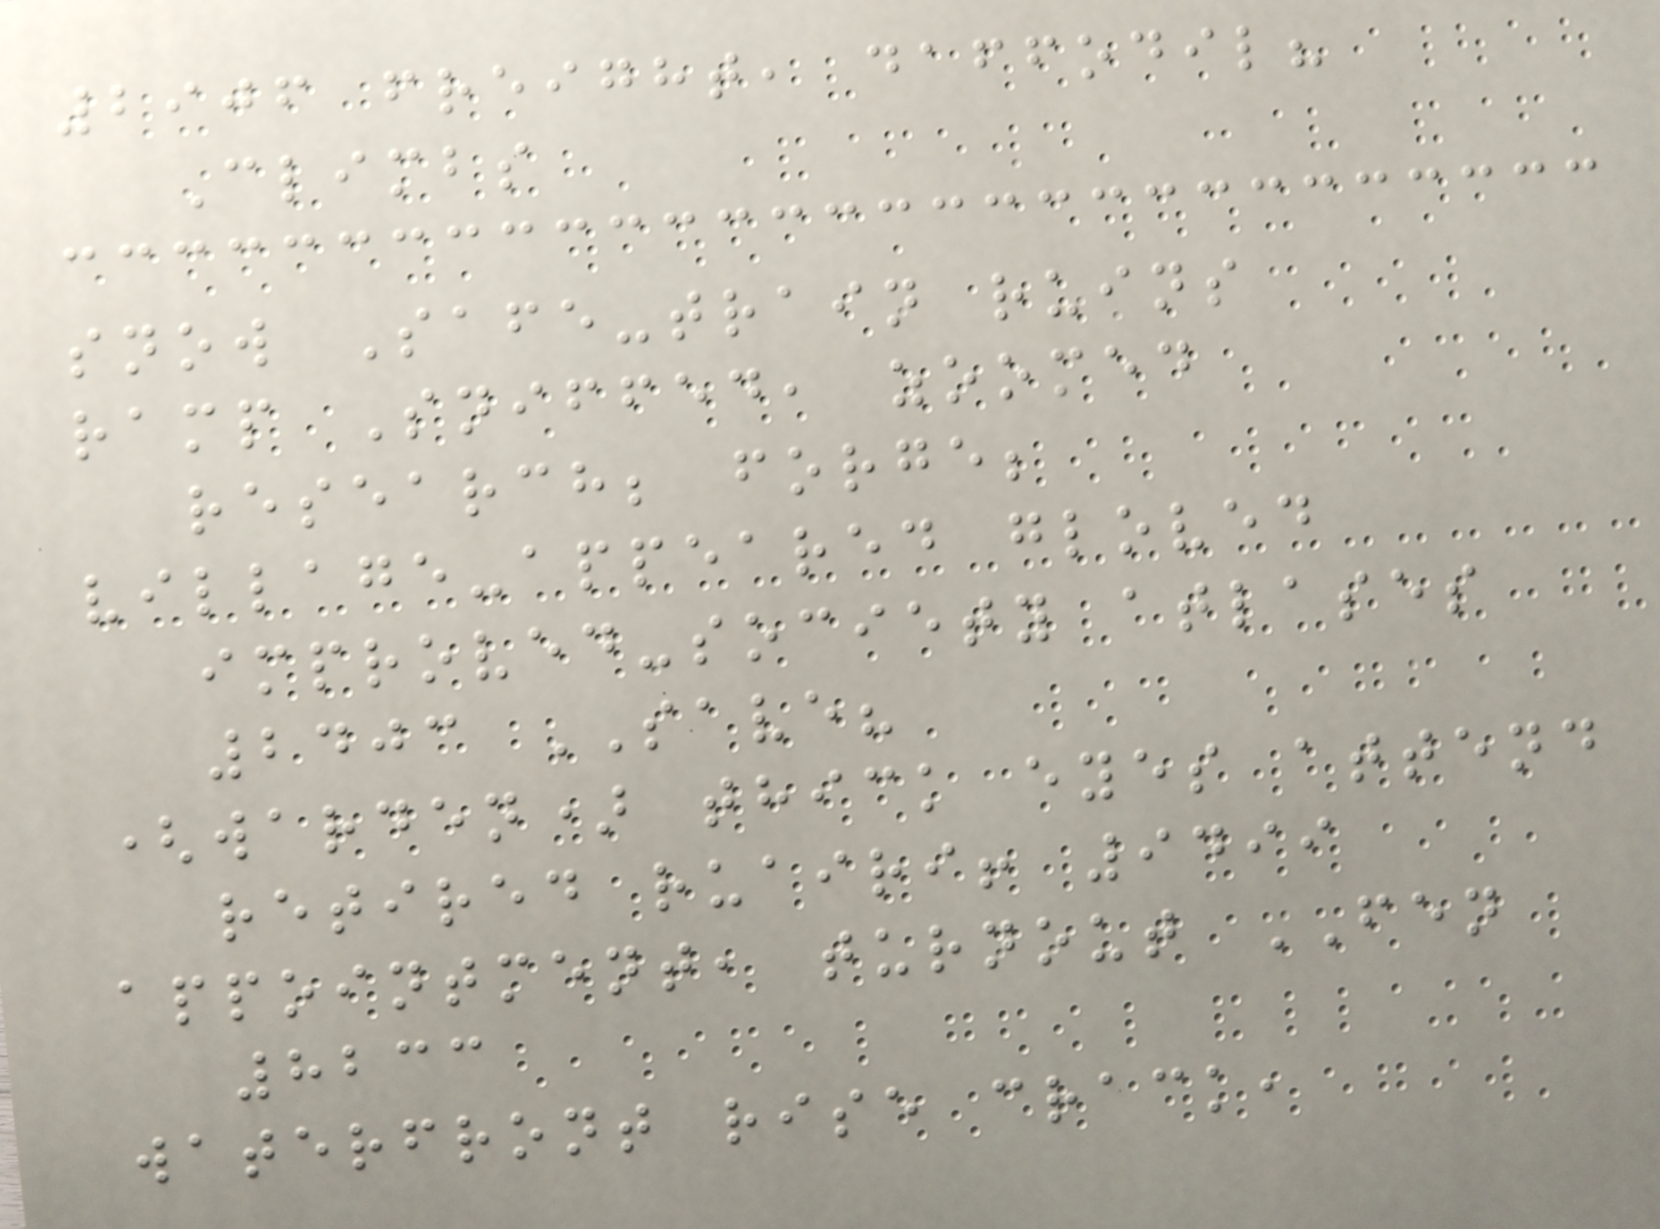2906 freight, daffodil?
Climbs
snow Safe-train ruins
ramp Sniffed, zoomed
research; forge;
village-appeared gloved
improved-society atlases
2403 SAVE?
(warden) thick eyes attend
retired ruairi! 9499
appointment, turnout FEN
8233
waterfront rise crack,
